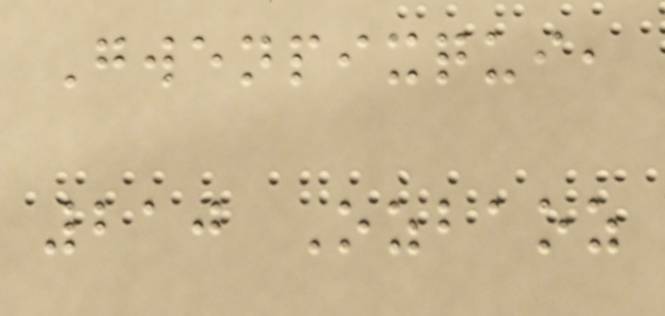Gwenpixqui,
210 Ozbaoz
